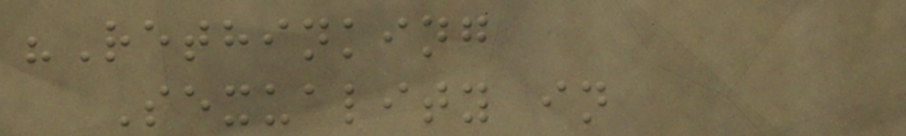"Rethinking
Sexuality in
